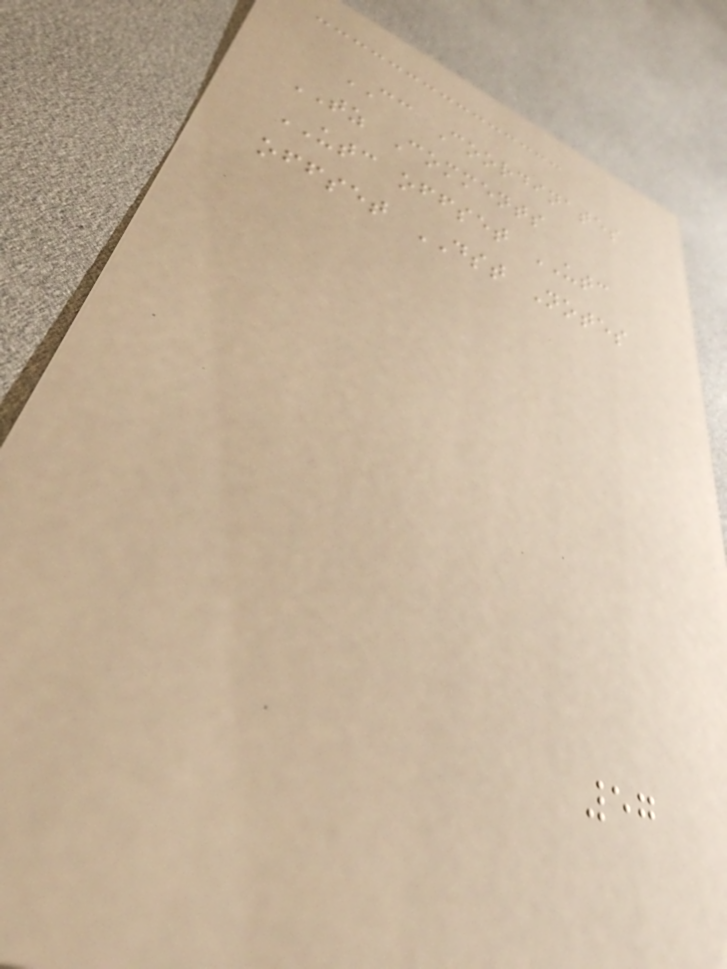CC Coordinates
TZ Comments
UTC offset UTC
offset DST Notes
57
